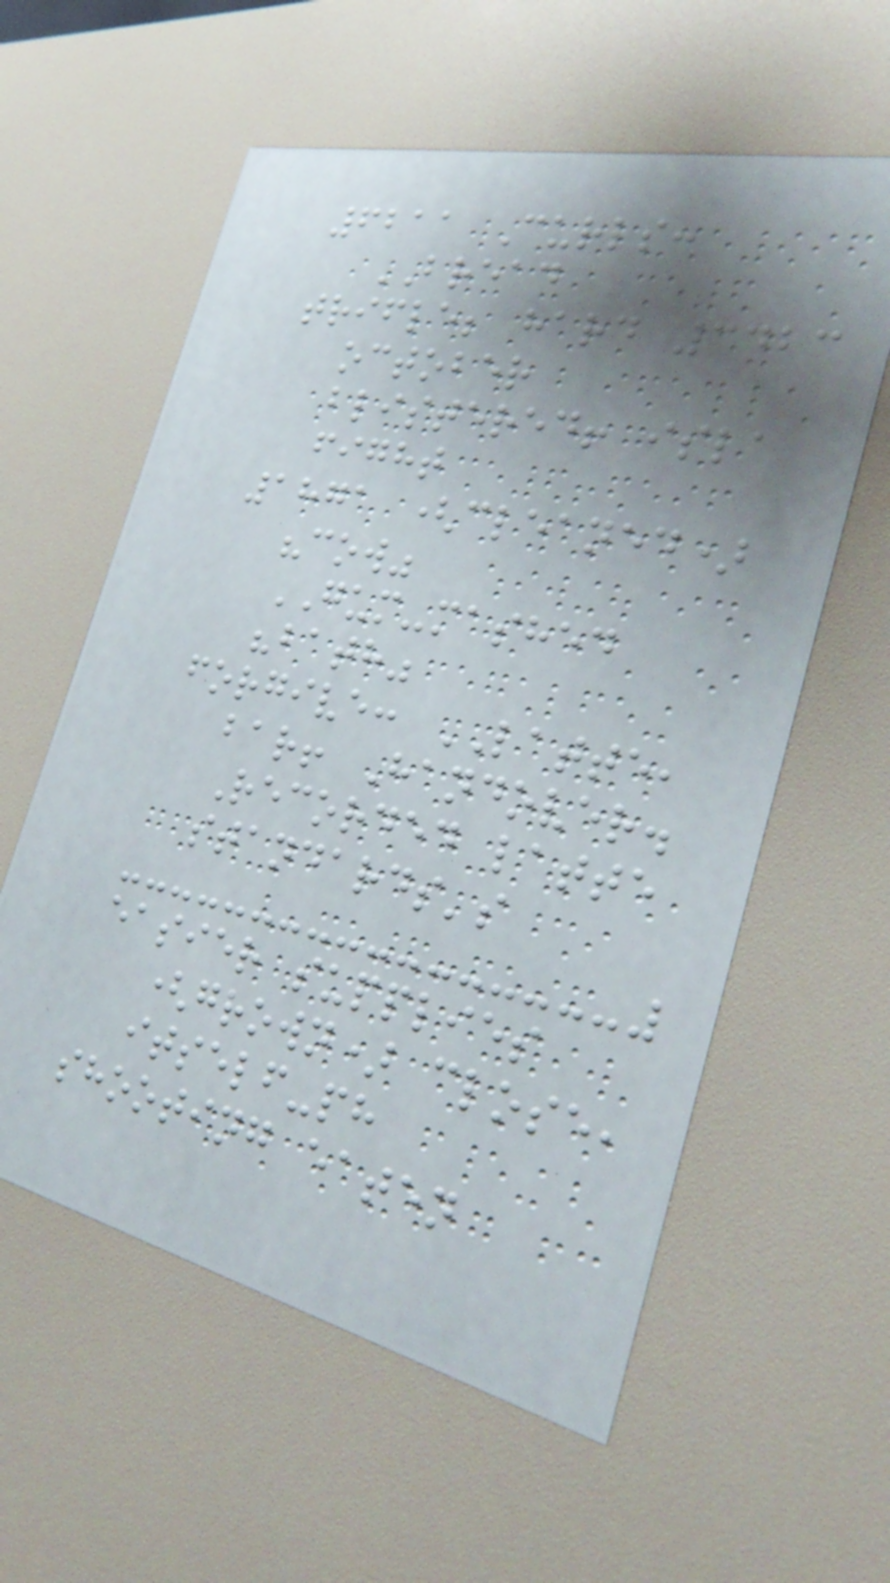6211 Curls:
BREAD
trifle; hard 3423
october
blistered! isla
fight
1871 (cleaned)
"cow"
GUM-mashed
"bath"
forgive: LATTE,
bar! Handover.
Recorded latte
standards's
easier supplies
(grown) close,
itself-ph
shooting eaten
